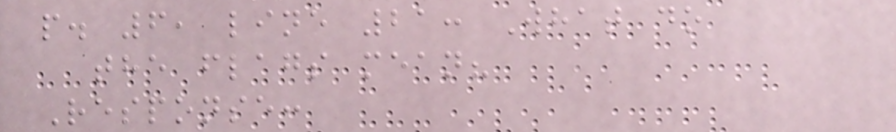p. 6, line 21: What do
the flags mean?
Response:
